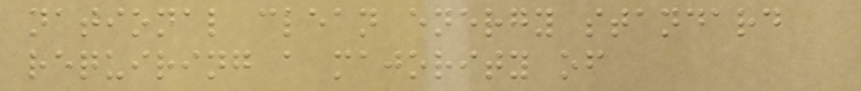national clean energy standard
requiring a majority of
